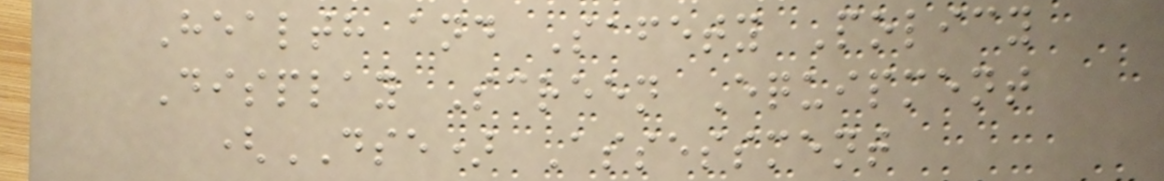Health and Safety Policy
Display Screen Equipment
(DSE) Assessment
